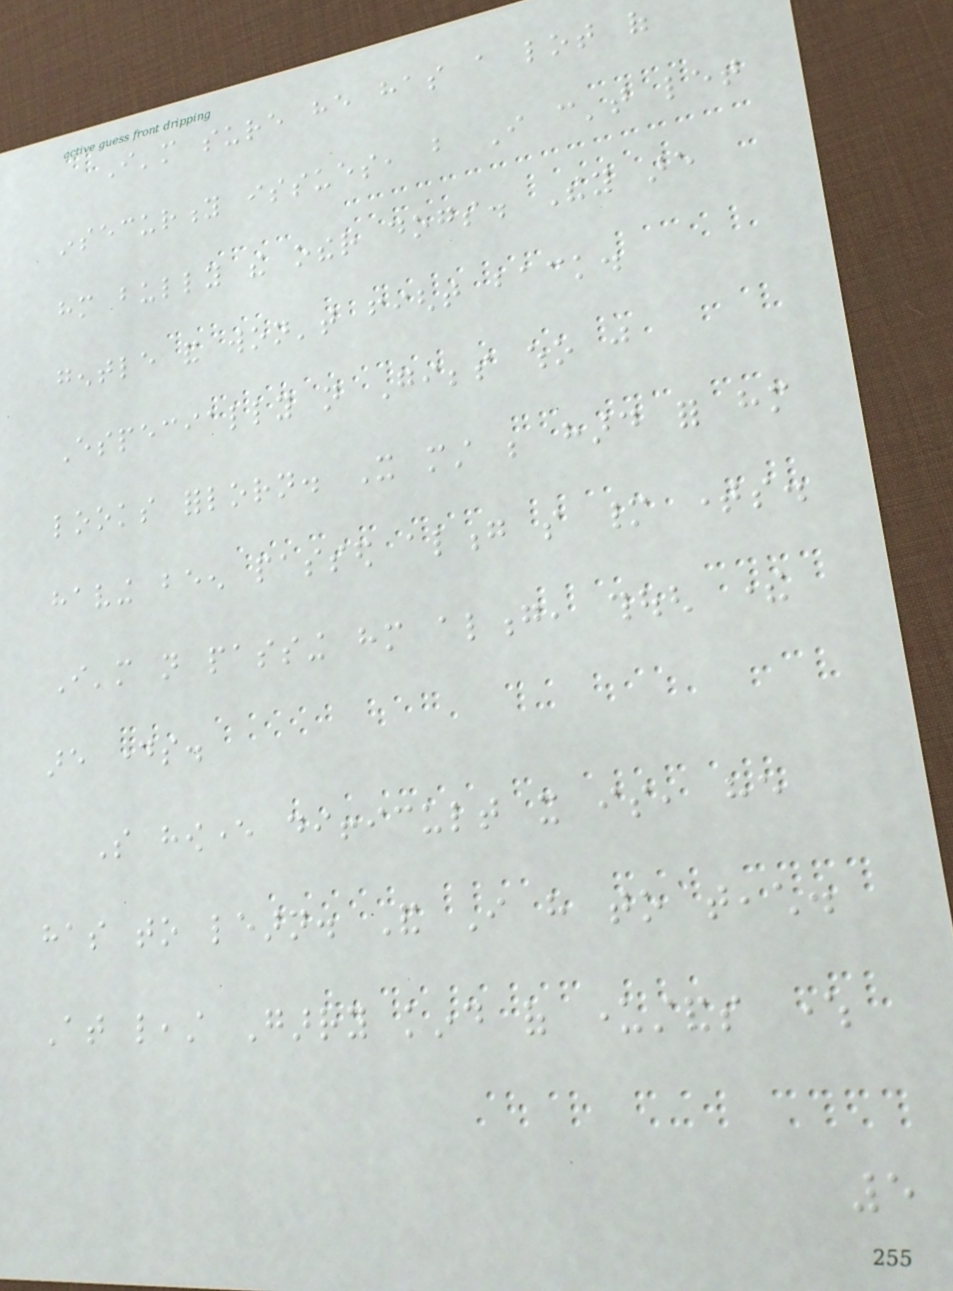I'm sure he has a lot of
insecurity issues, but I can't let
him bully the other dogs. They are
gentle and won't fight back.
Especially not Gibbs who just
looks forlorn. It must be hard for him
having been passed along so many times.
I'm not passing him along, though there
are days.
So however difficult it is, he
has to learn. And I have to teach.
At least Garry kind of understands where
5
